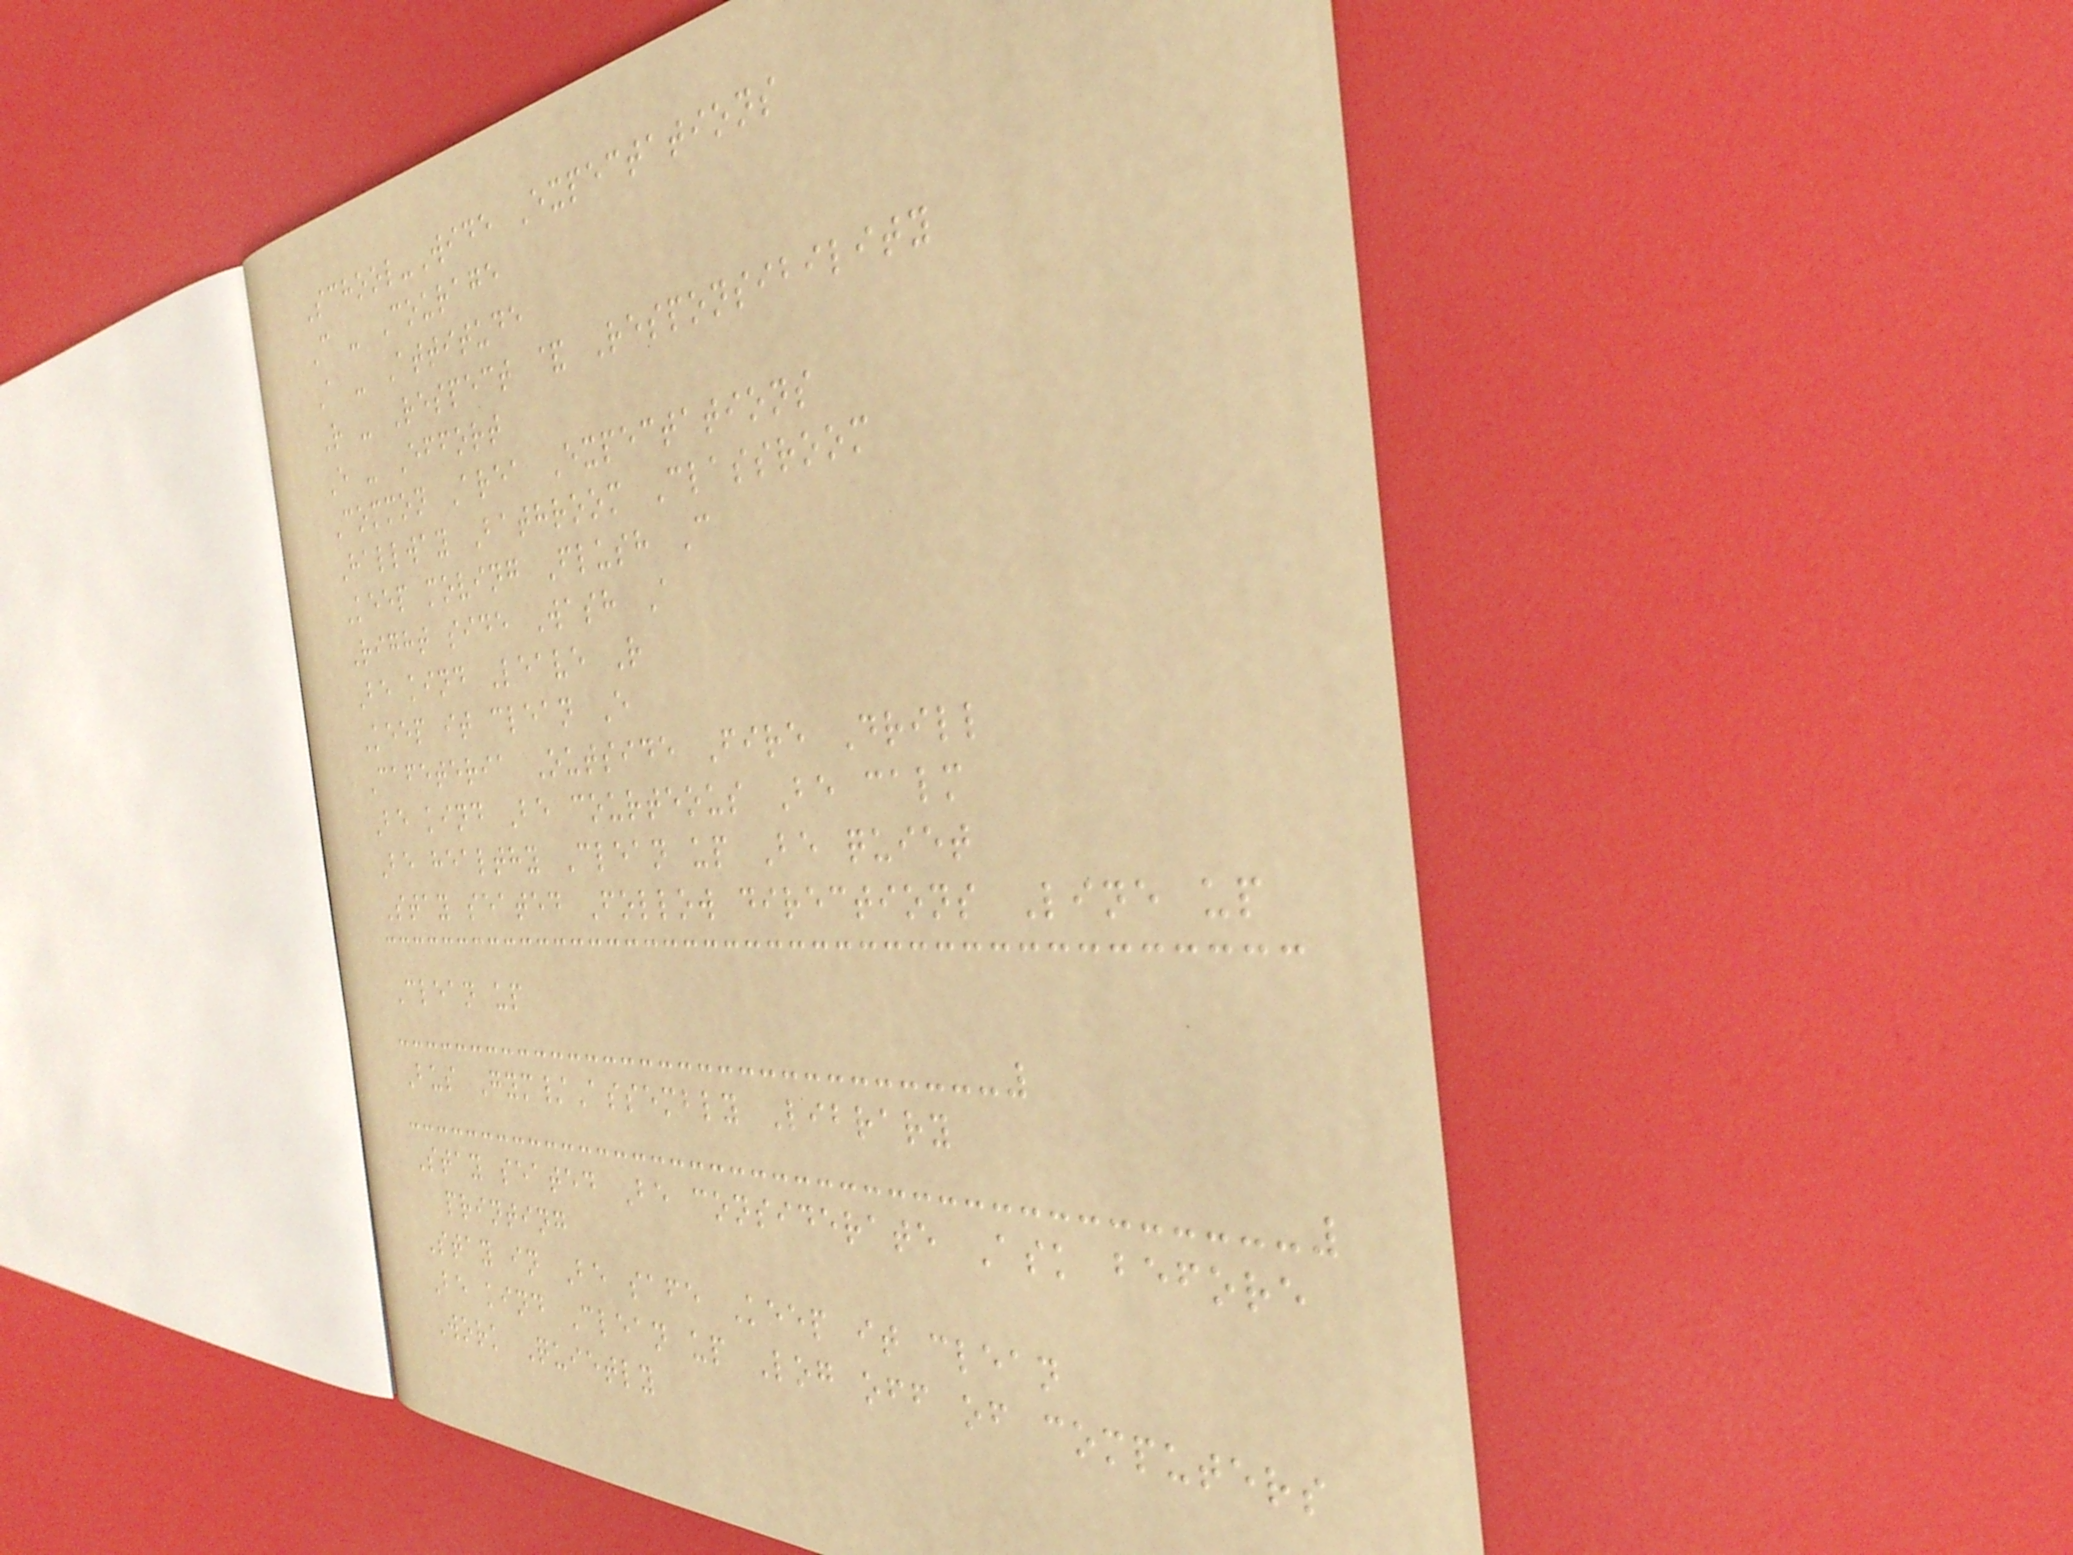School-Wide Expectations
C - Courage
A - Attitude
R - Respect & Responsibility
E - Effort
Common Area Expectations
Hallway Bathroom Classroom
Keep moving Flush C
Right side Wash A
Be kind Leave R
Keep it clean E
Cafeteria Outside Fire Drill
Be kind Be courteous Be calm
Be healthy Clean up Be quiet
Stay seated Follow directions Line up
Clean up
Bus Gym/Assembly Library
Stay seated Be considerate Ask before
printing
Stay in Be safe Keep it clean
Be kind Clean up Log off of computers
Work Quietly
